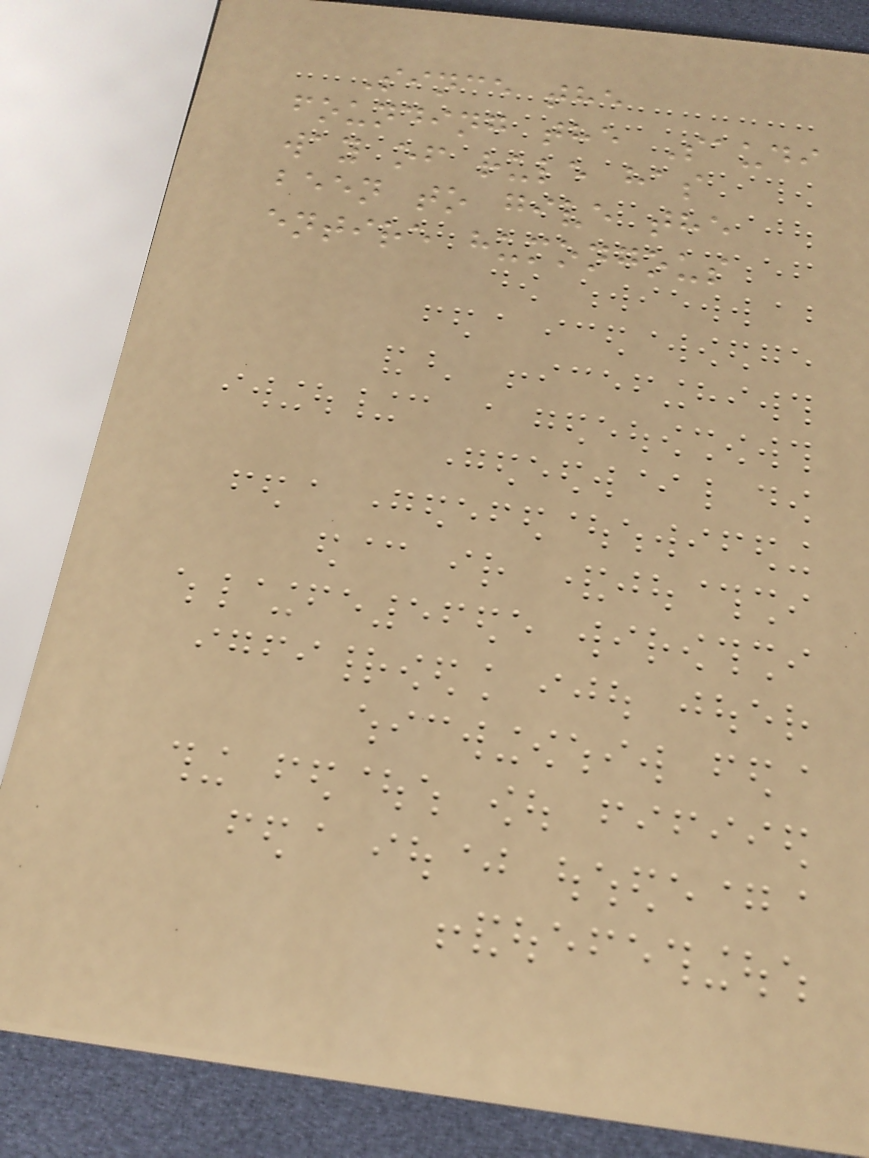Since the
founding the Saudi
way of rule has
been to give the
entire humongous
